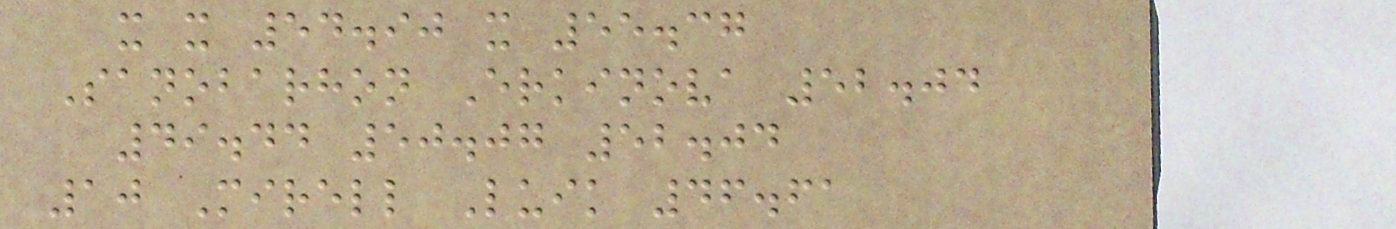x x 54.90 x 55.37
Sanobarhon Erkinova 52.04
49.44 50.07 52.04
10 Mirell Luik 46.61
